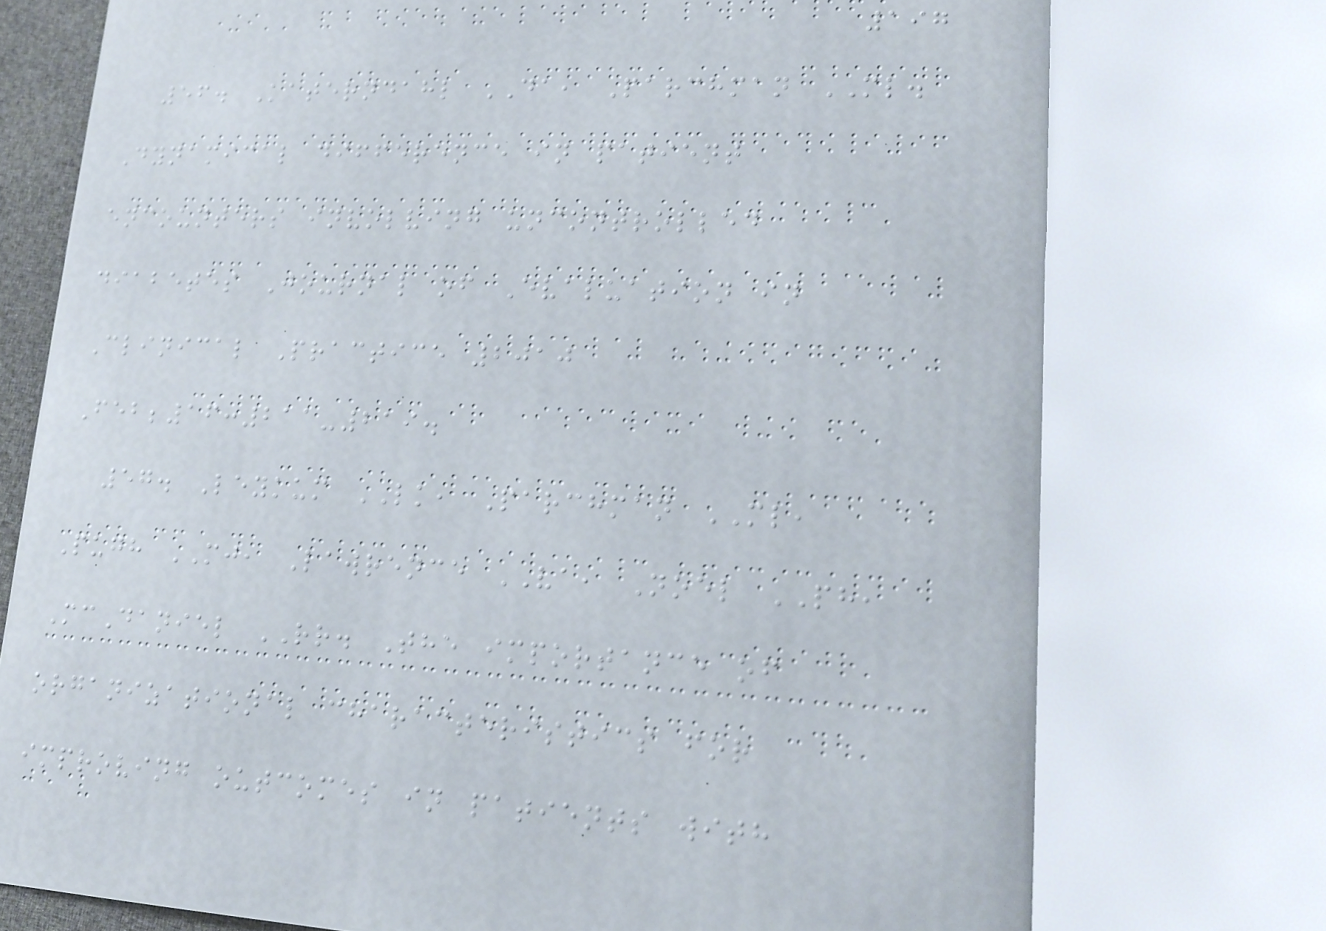197
56. Katerndahl DA, Parchman ML.
Dynamical difference in patient
encounters involving uncontrolled
diabetes Journal of Evaluation in
Clinical Practice 2010
Feb;16:211-219.
57. Leykum LK, Parchman ML,
Pugh MJ, Lawrence VA, Noel PH,
McDaniel RR. The importance of
organizational characteristics for
improving outcomes in patients with
